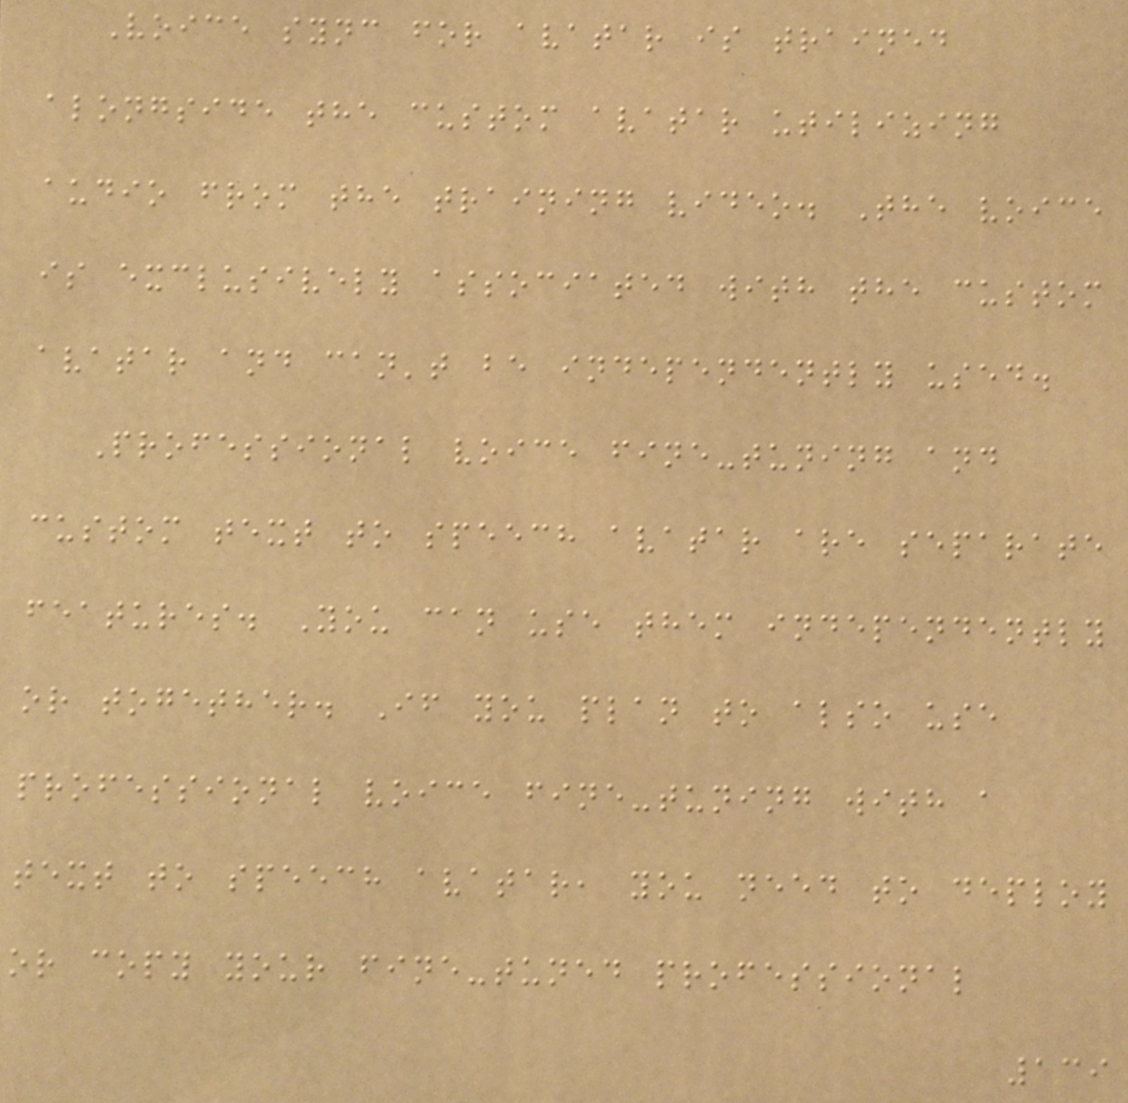Voice sync for avatar is trained
alongside the custom avatar utilizing
audio from the training video. The voice
is exclusively associated with the custom
avatar and can't be independently used.
Professional voice fine-tuning and
custom text to speech avatar are separate
features. You can use them independently
or together. If you plan to also use
professional voice fine-tuning with a
text to speech avatar, you need to deploy
or copy your fine-tuned professional
139
